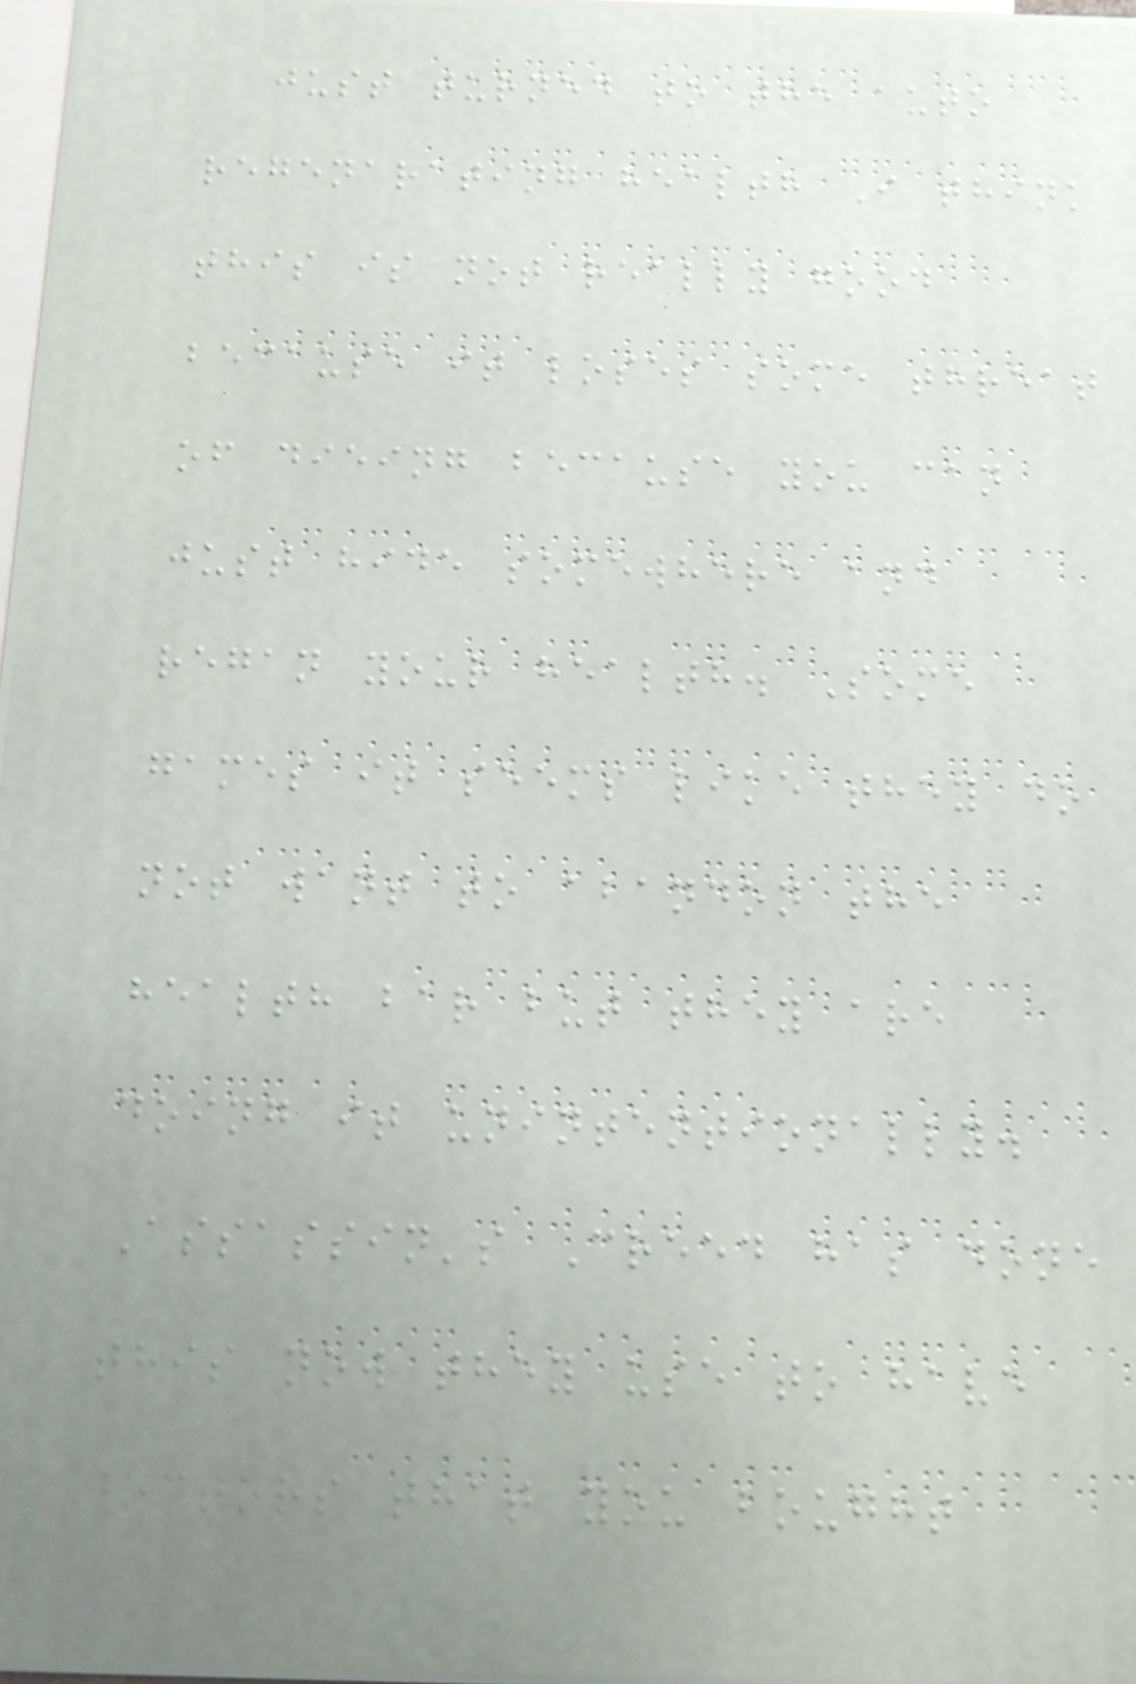just turned to the auto
regenarating health I think
this is not really good
because it loses some threat
of dieing because you can
just hide somewhere and
regan your health. Some
games it seems like they do
not want to abandon the
health bar but they are
doing it unintentionally.
Assassin's Creed has done
this now they use to have
doctors that you bought
